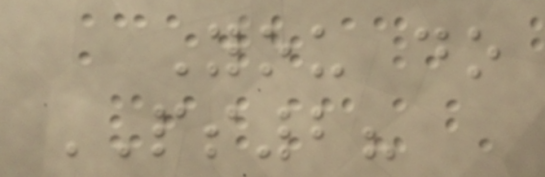You do
PS2?
